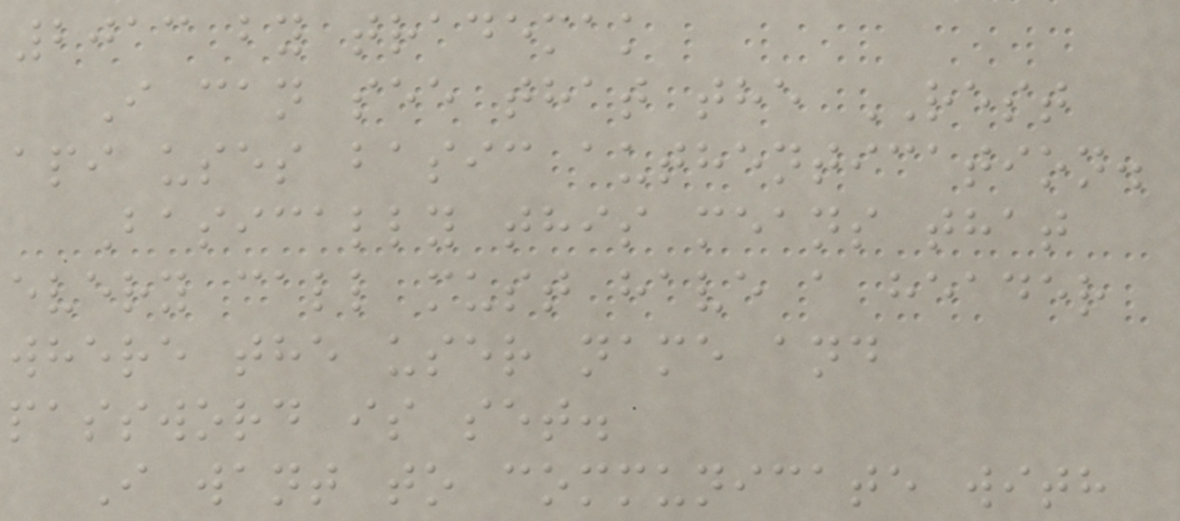2013 by trademak
I can see that the REST
api uses basic authentication.
Basically this means that
every call must have a header
where the user name and
password is set.
I want to communicate with
